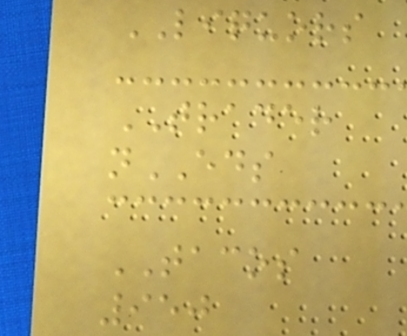LIQUORS
TRADER
nEDS
TACOS
950
